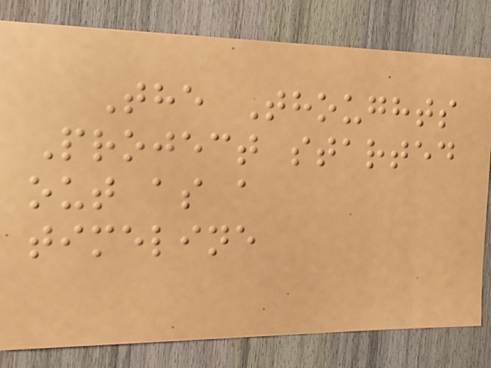The Thoughts
Project started
out as a
timeline
